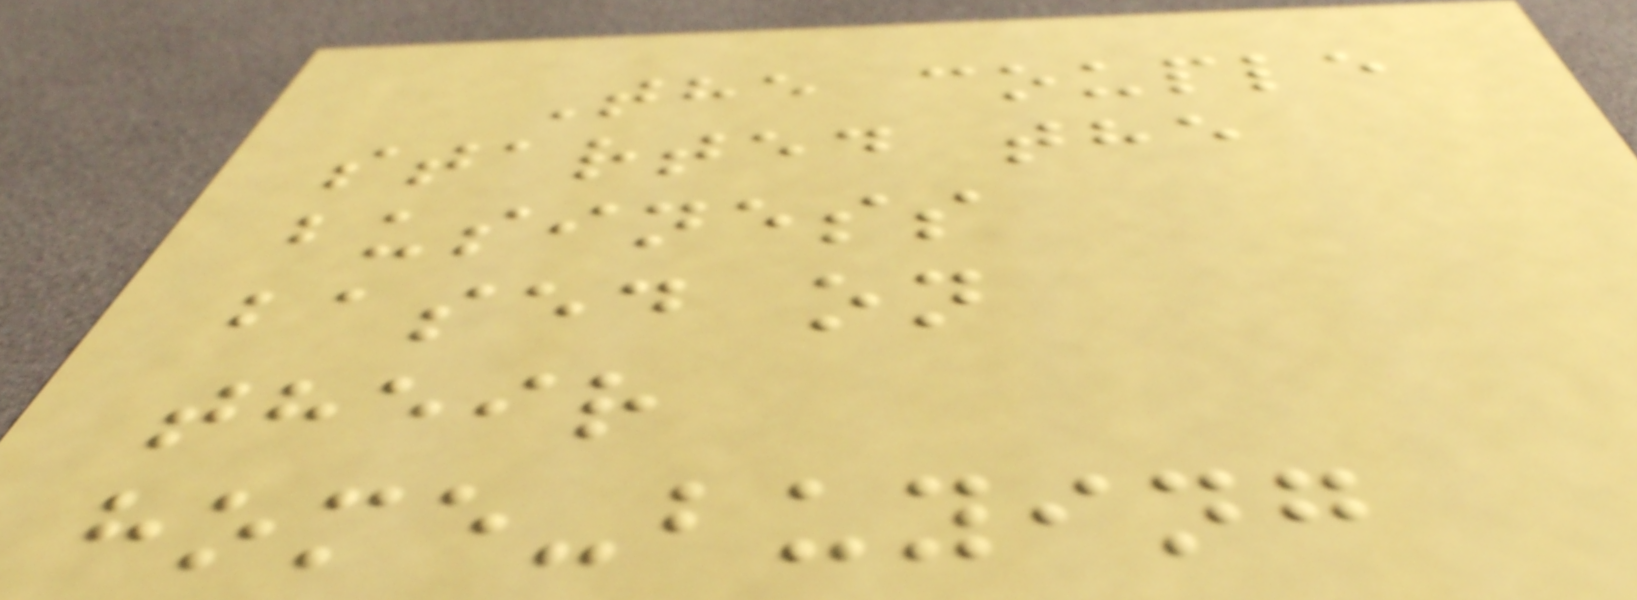The couple
started the
business
based on
their
home-buying
